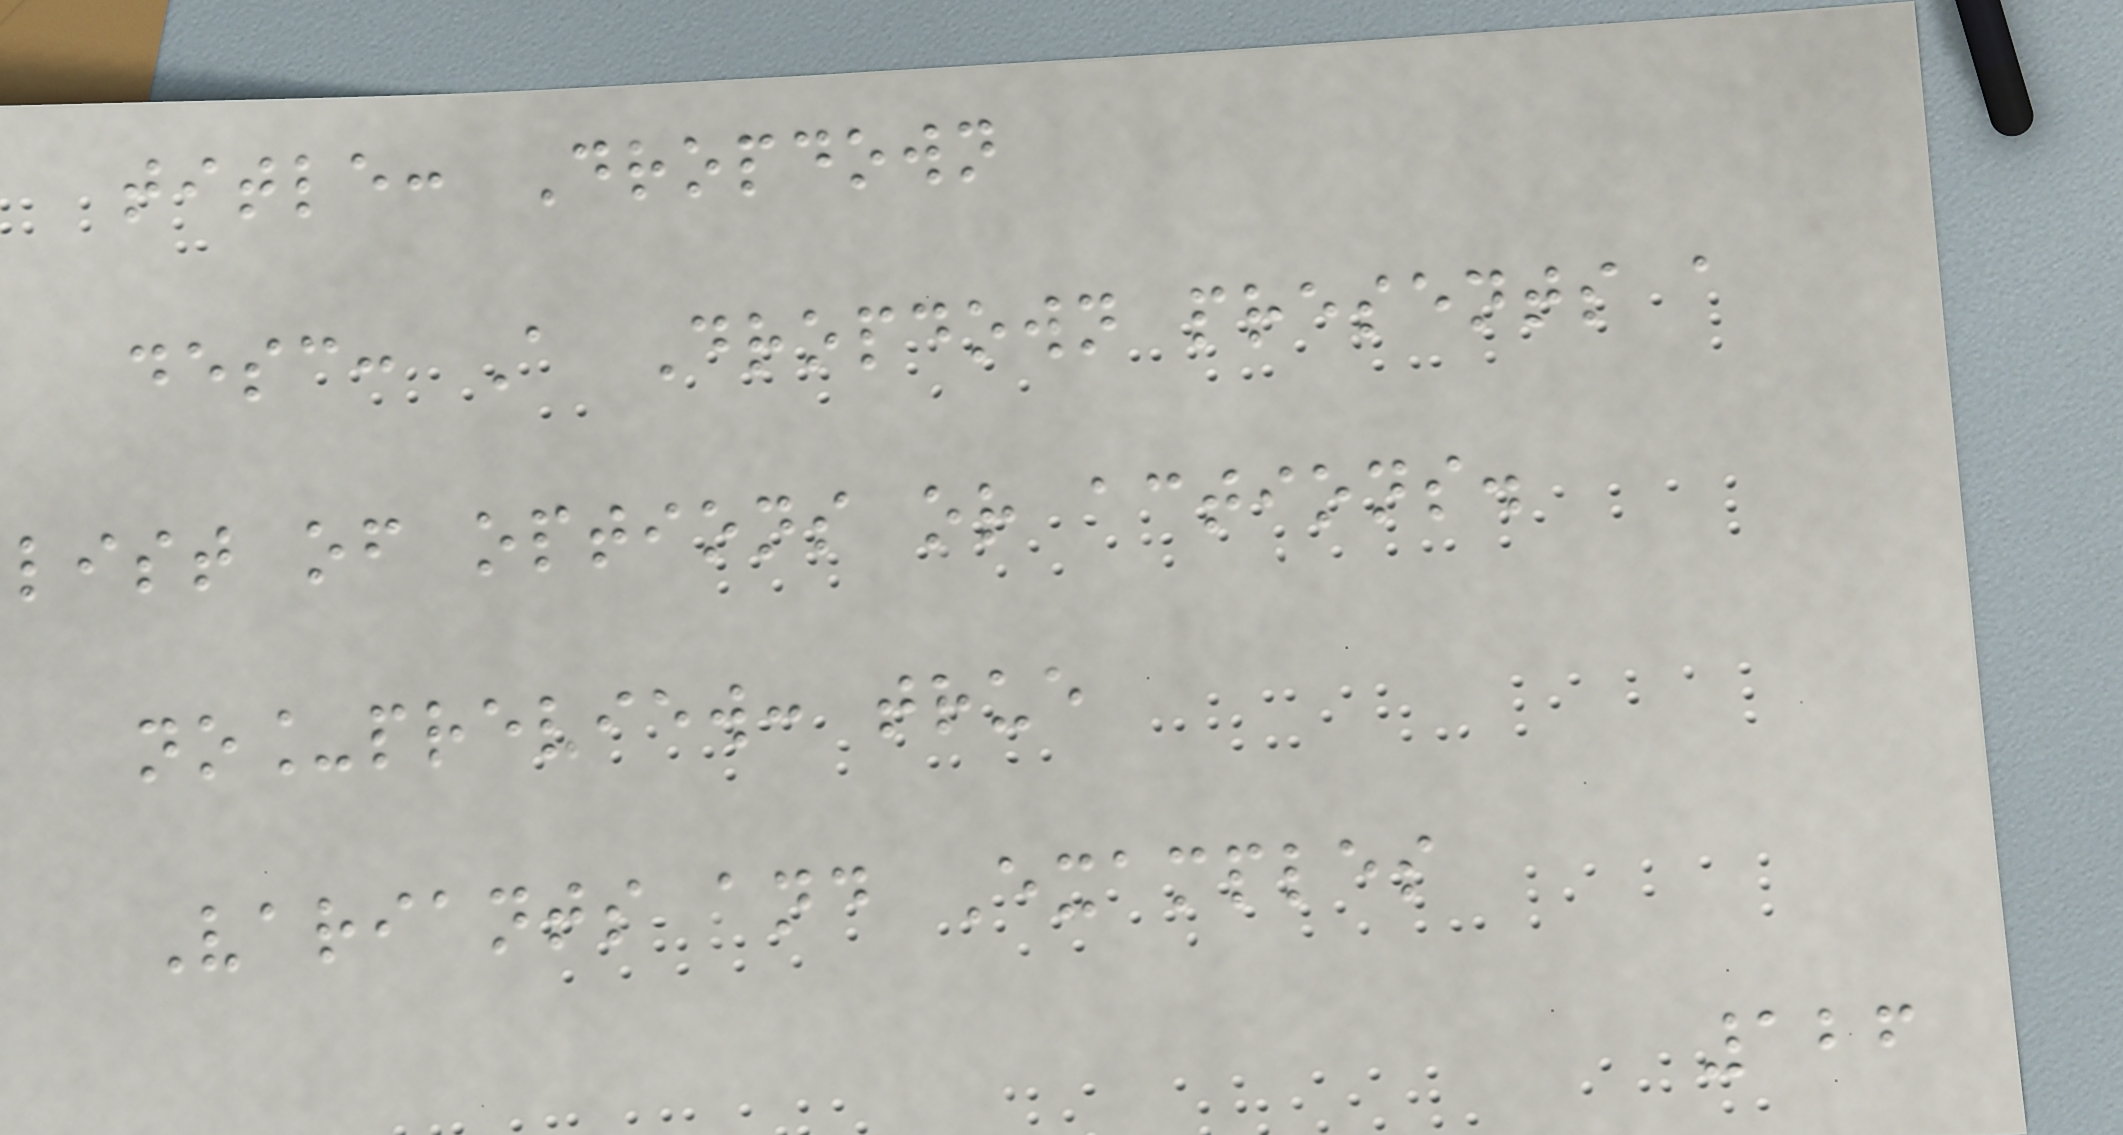title: Dropdown
desc: A Dropdown presents a
list of options or actions.
no_preview: true
Variants and Examples
126
